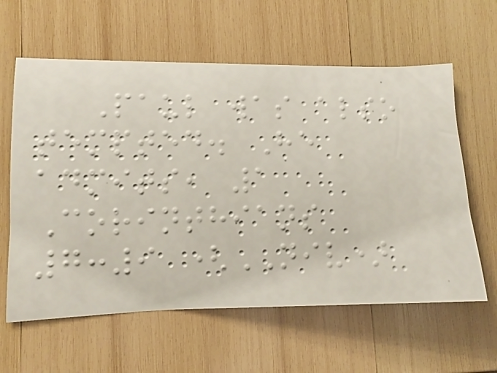Paul was also
tempted. He
admits, 1
Corinthians
7:9 (NIV)
